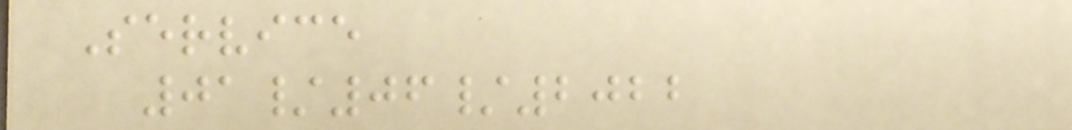Service
01/06/2022
